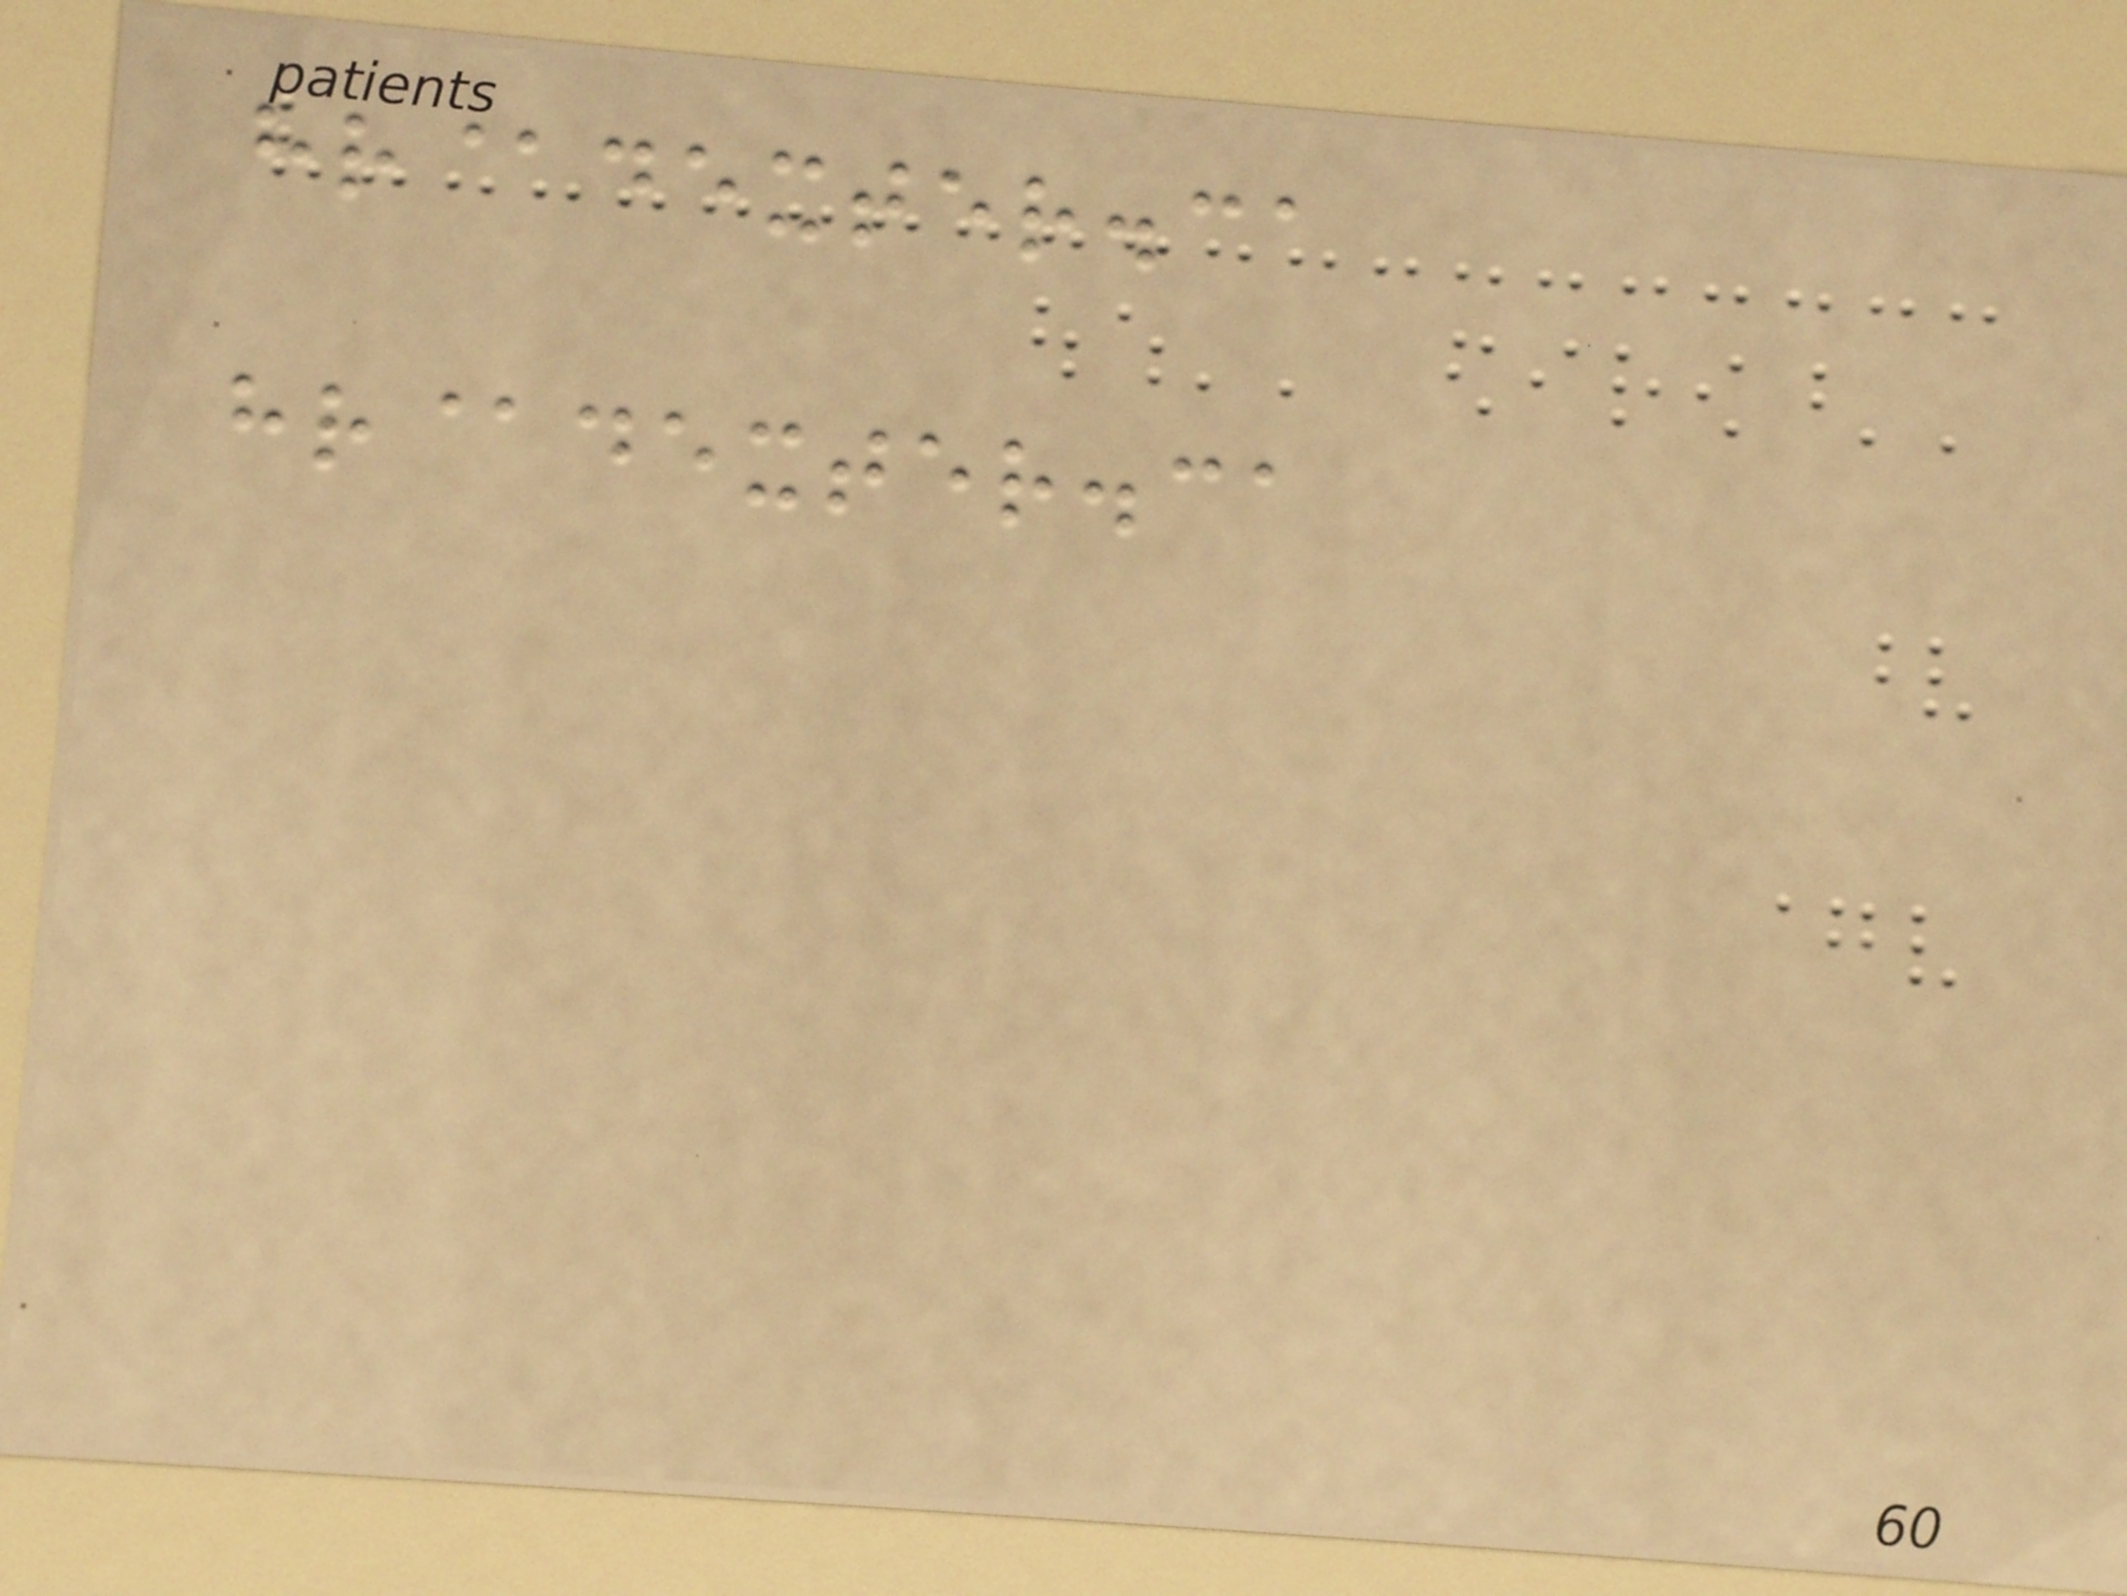hr@dexter.ca
hr@dexter.ca
